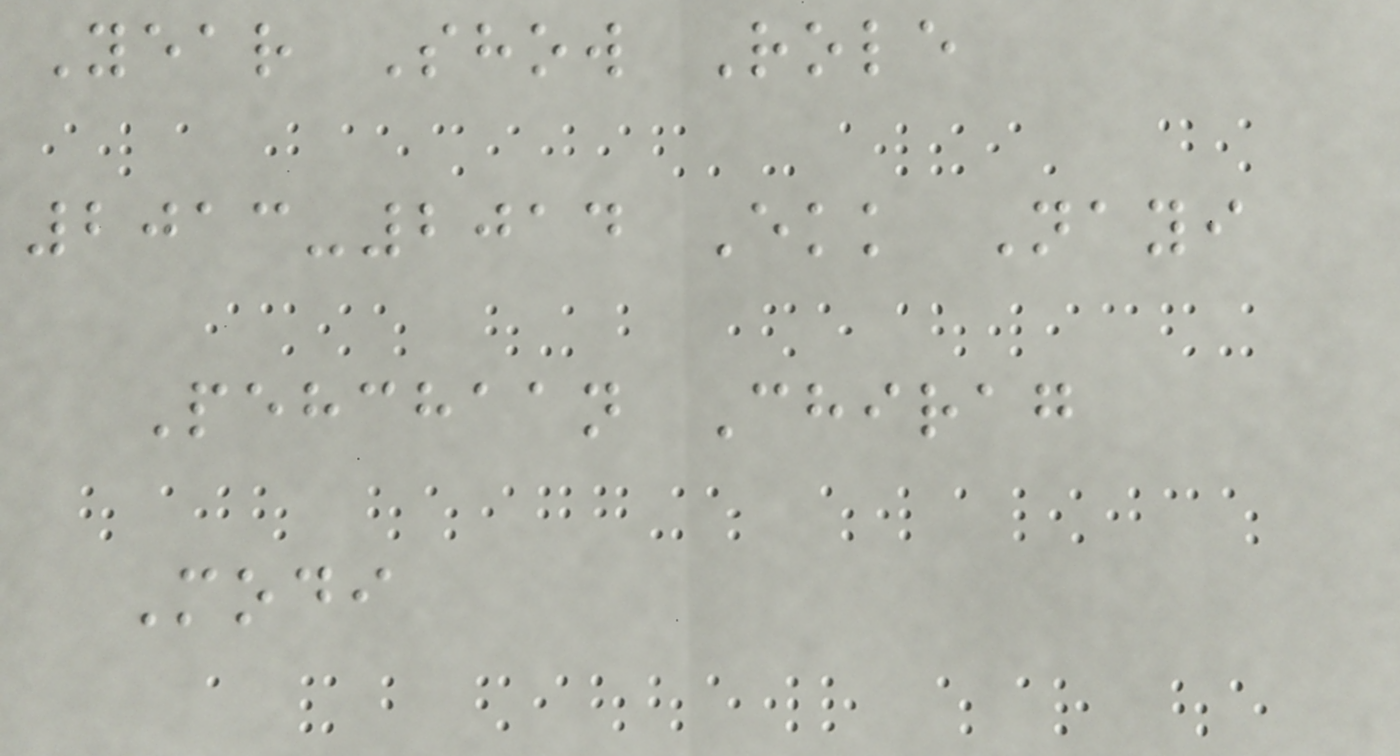Year Show Role
2013-2014 Ekk Nayi
Pehchaan Chirag
Modi
